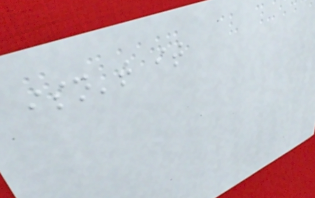isn't it
